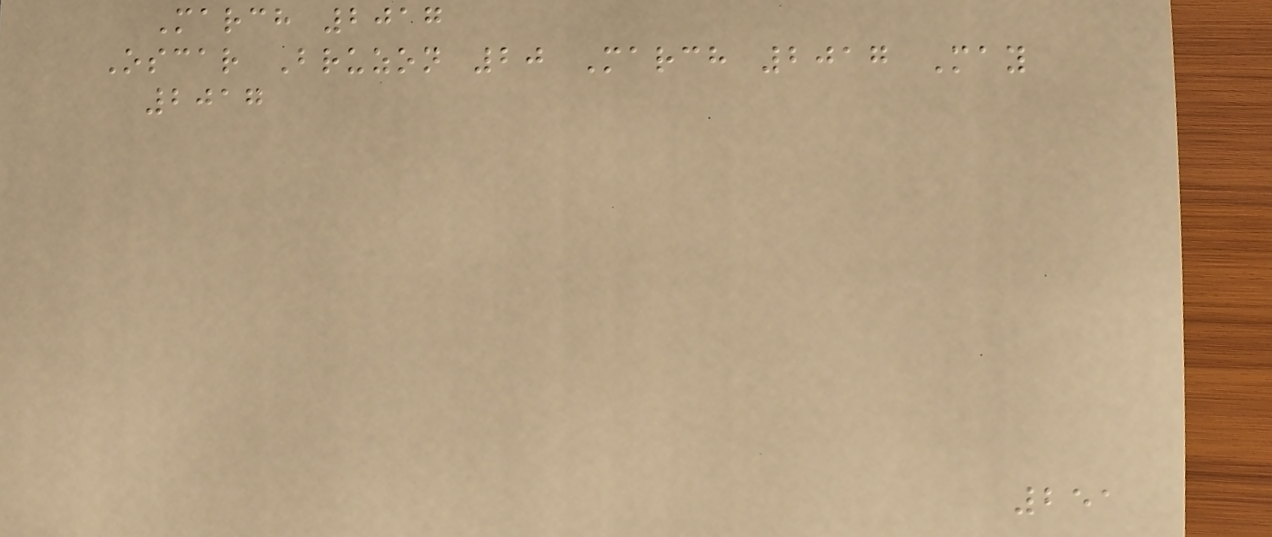March 2017
Oscar Bruzon 20 March 2017 May
2017
251
